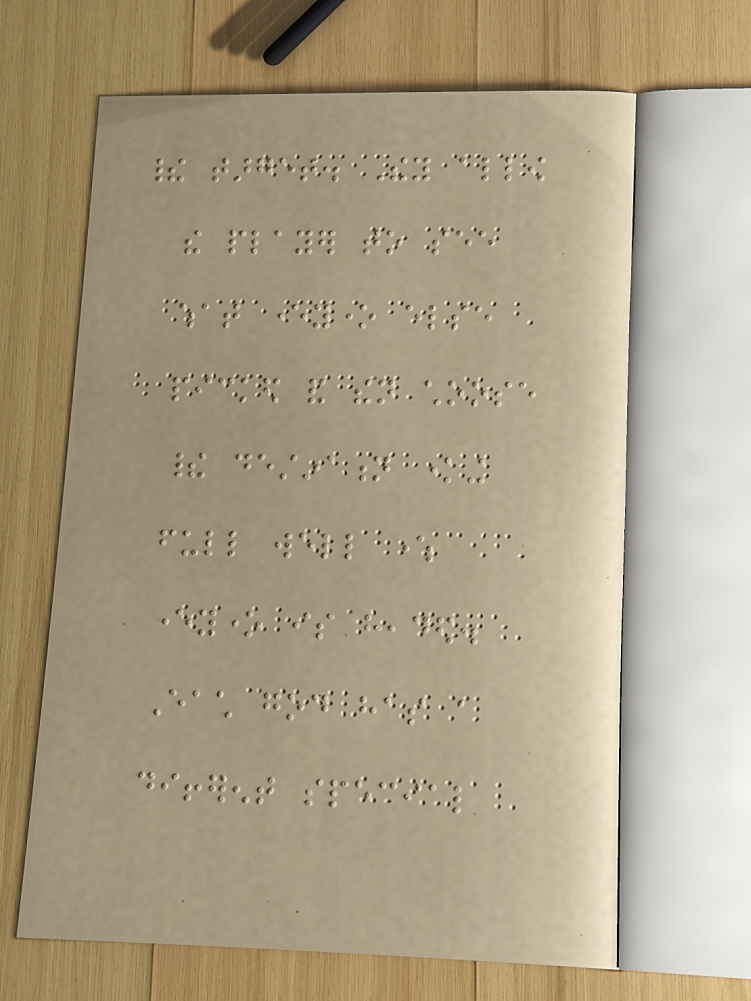their target. They allow
the player to see
what everyone else
picked and then choose
their destination knowing
full well where
everyone is headed.
Each god has a
different special
